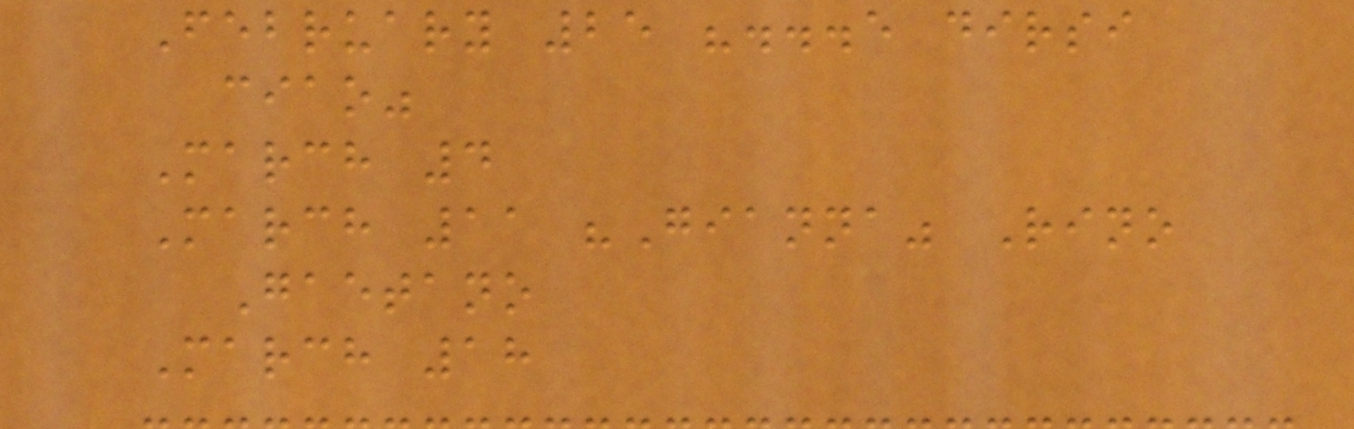February 25 "...e dirsi
ciao"
March 4
March 11 "Gianna" Rino
Gaetano
March 18
